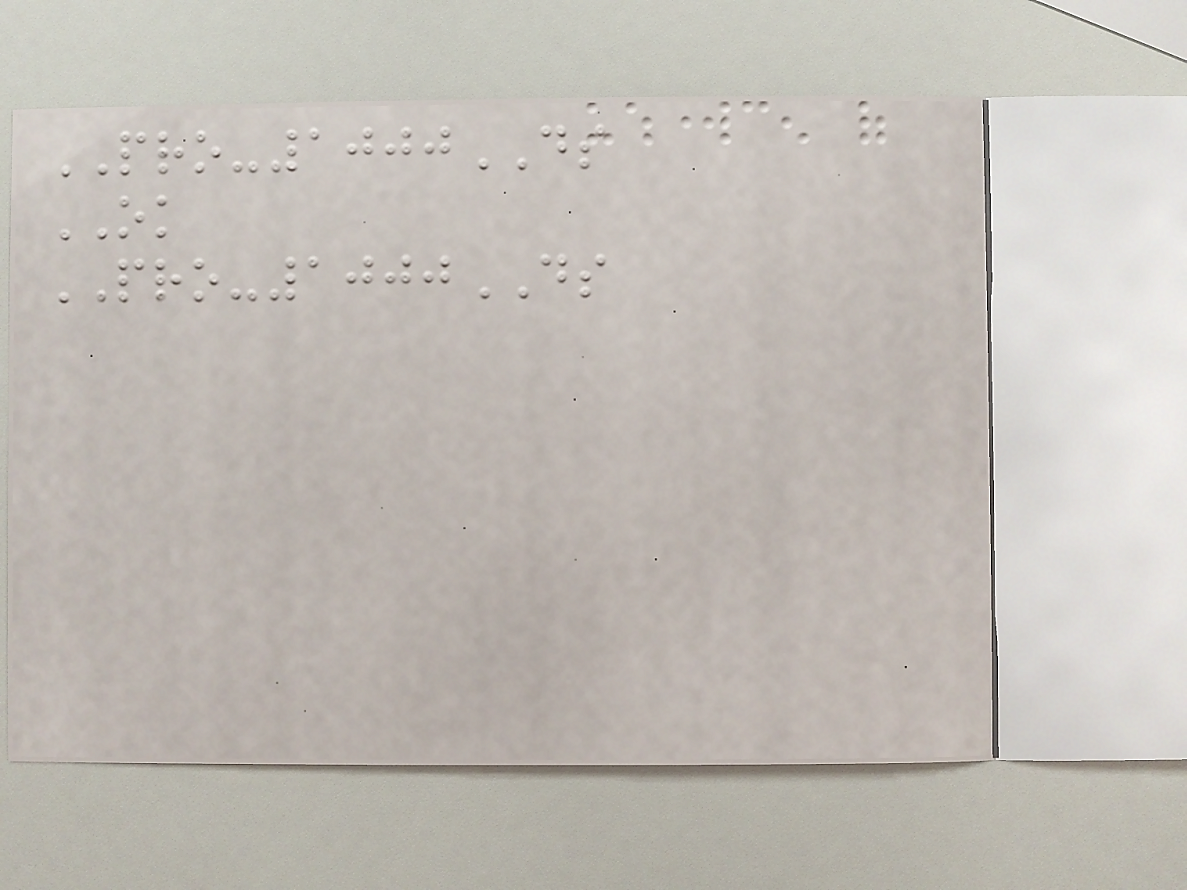PRO-1000DS
OK
PRO-1000DS
